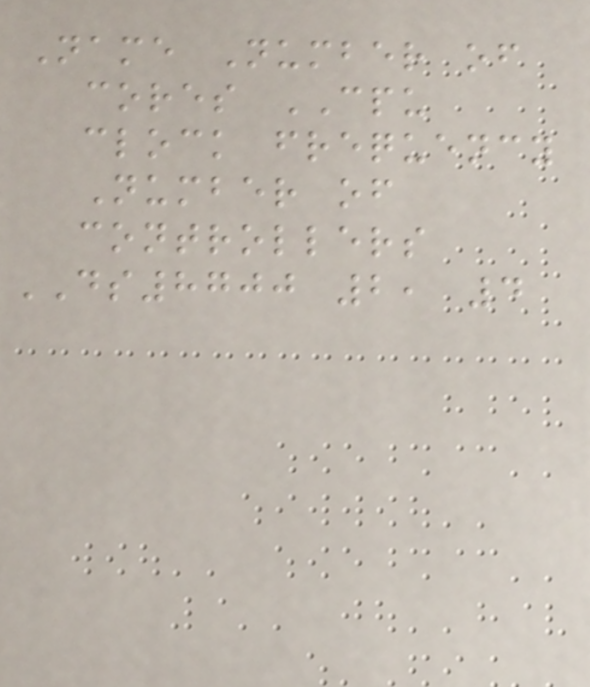Name Number of
cores CPU
clock frequency
Number of
controllers
DS8700 2, 4
